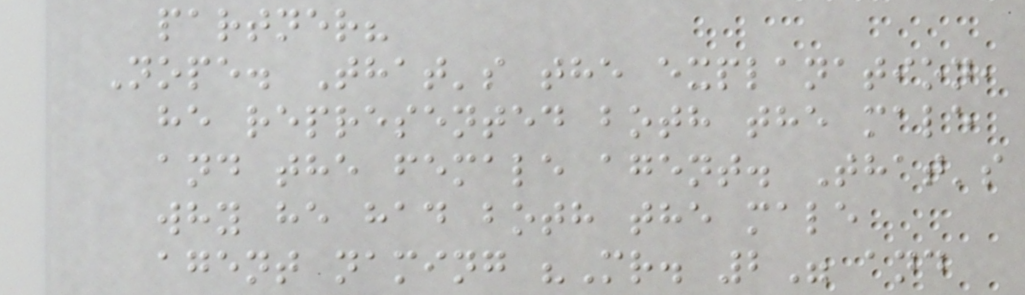partner?
Nope. That's the explanation,
he represented both the male
and the female agent. That's
why he had both the male
agent naming "Mr. 2" and
